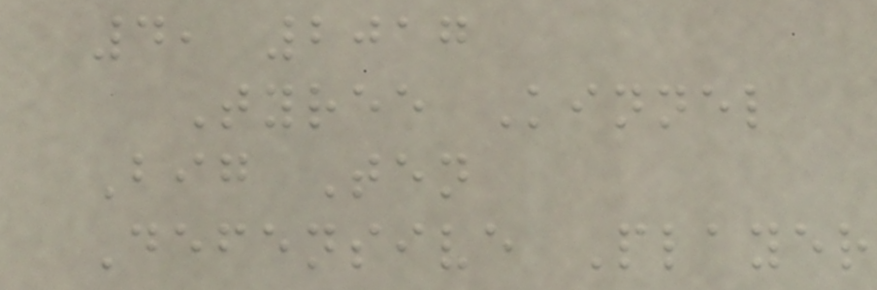4, 2017
Tyree Kinnel
Big Ten
Defensive Player
